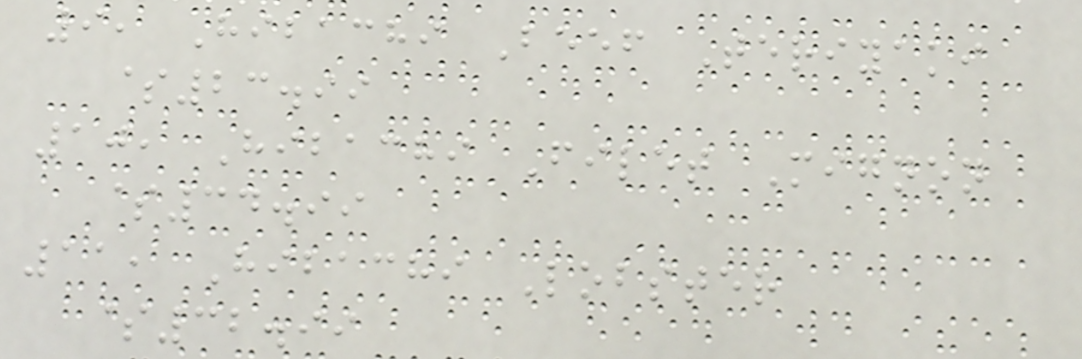9, Hibachi Beef Teriyaki
$23.99
10, Hibachi Filet Mignon
$34.99
11, Hibachi Lobster
$32.99
